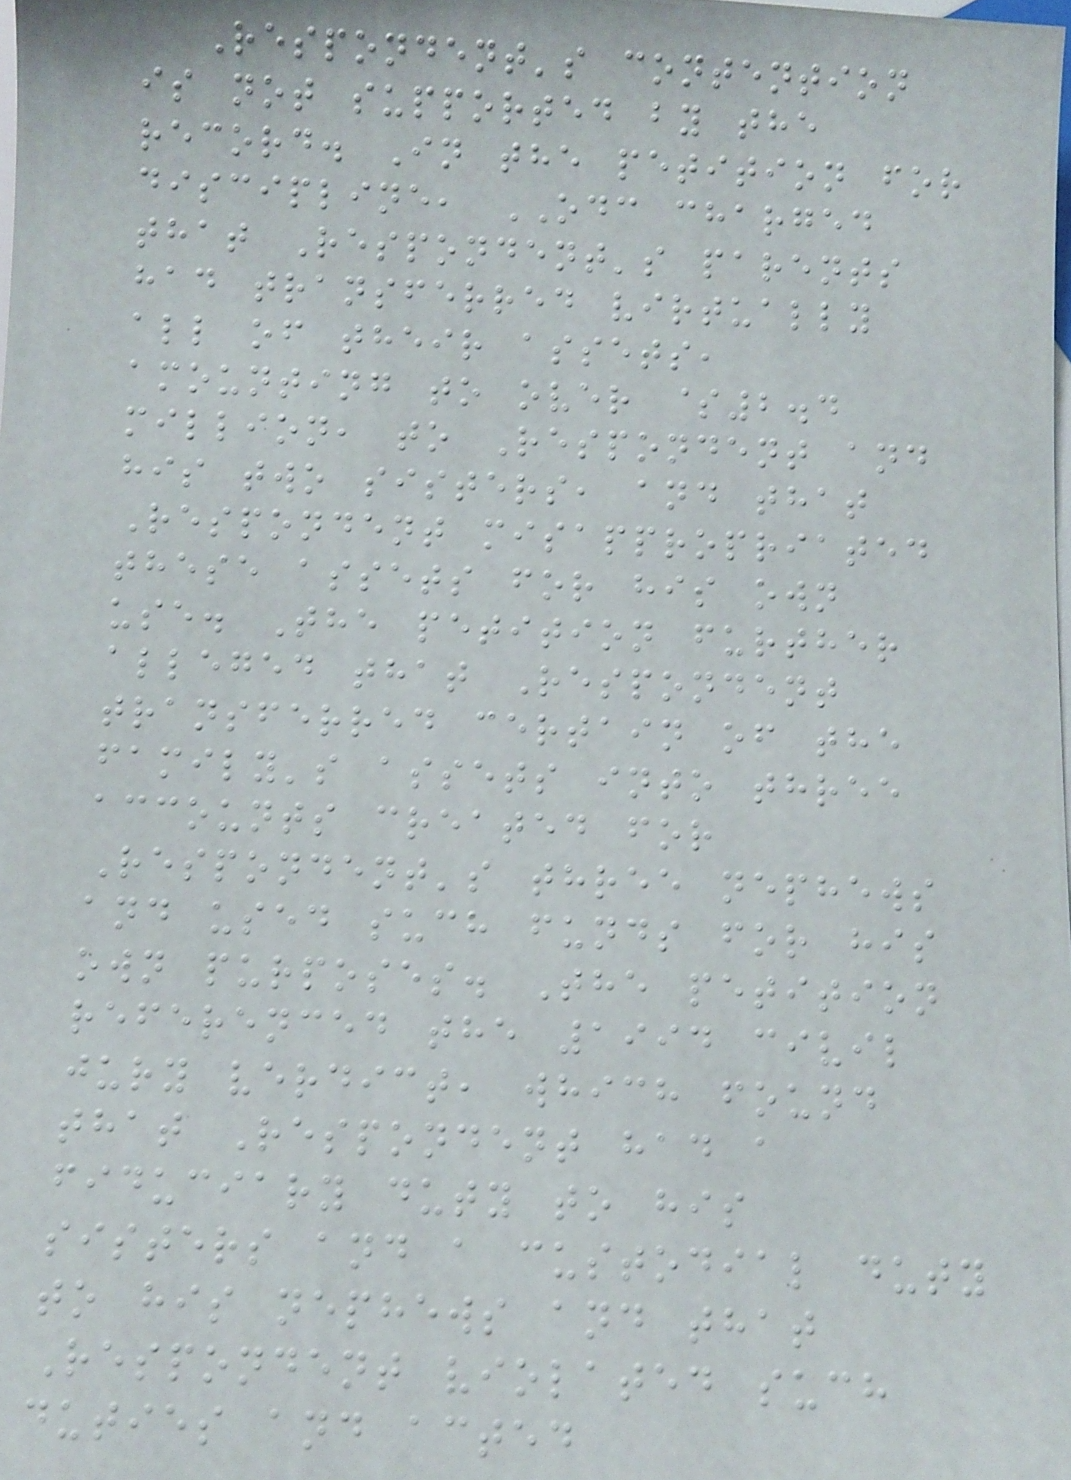Respondent's contention
is not supported by the
record. In the petition for
discipline, ODC charged
that Respondent's parents
had transferred virtually
all of their assets,
amounting to over $2.4
million, to Respondent and
his two sisters, and that
Respondent misappropriated
these assets for his own
use. The petition further
alleged that Respondent
transferred certain of the
family's assets into three
accounts created for
Respondent's three nephews
and used such funds for his
own purposes. The petition
referenced the 1994 civil
jury verdict, which found
that Respondent had a
fiduciary duty to his
sisters and a custodial duty
to his nephews and that
Respondent violated such
duties and acted
